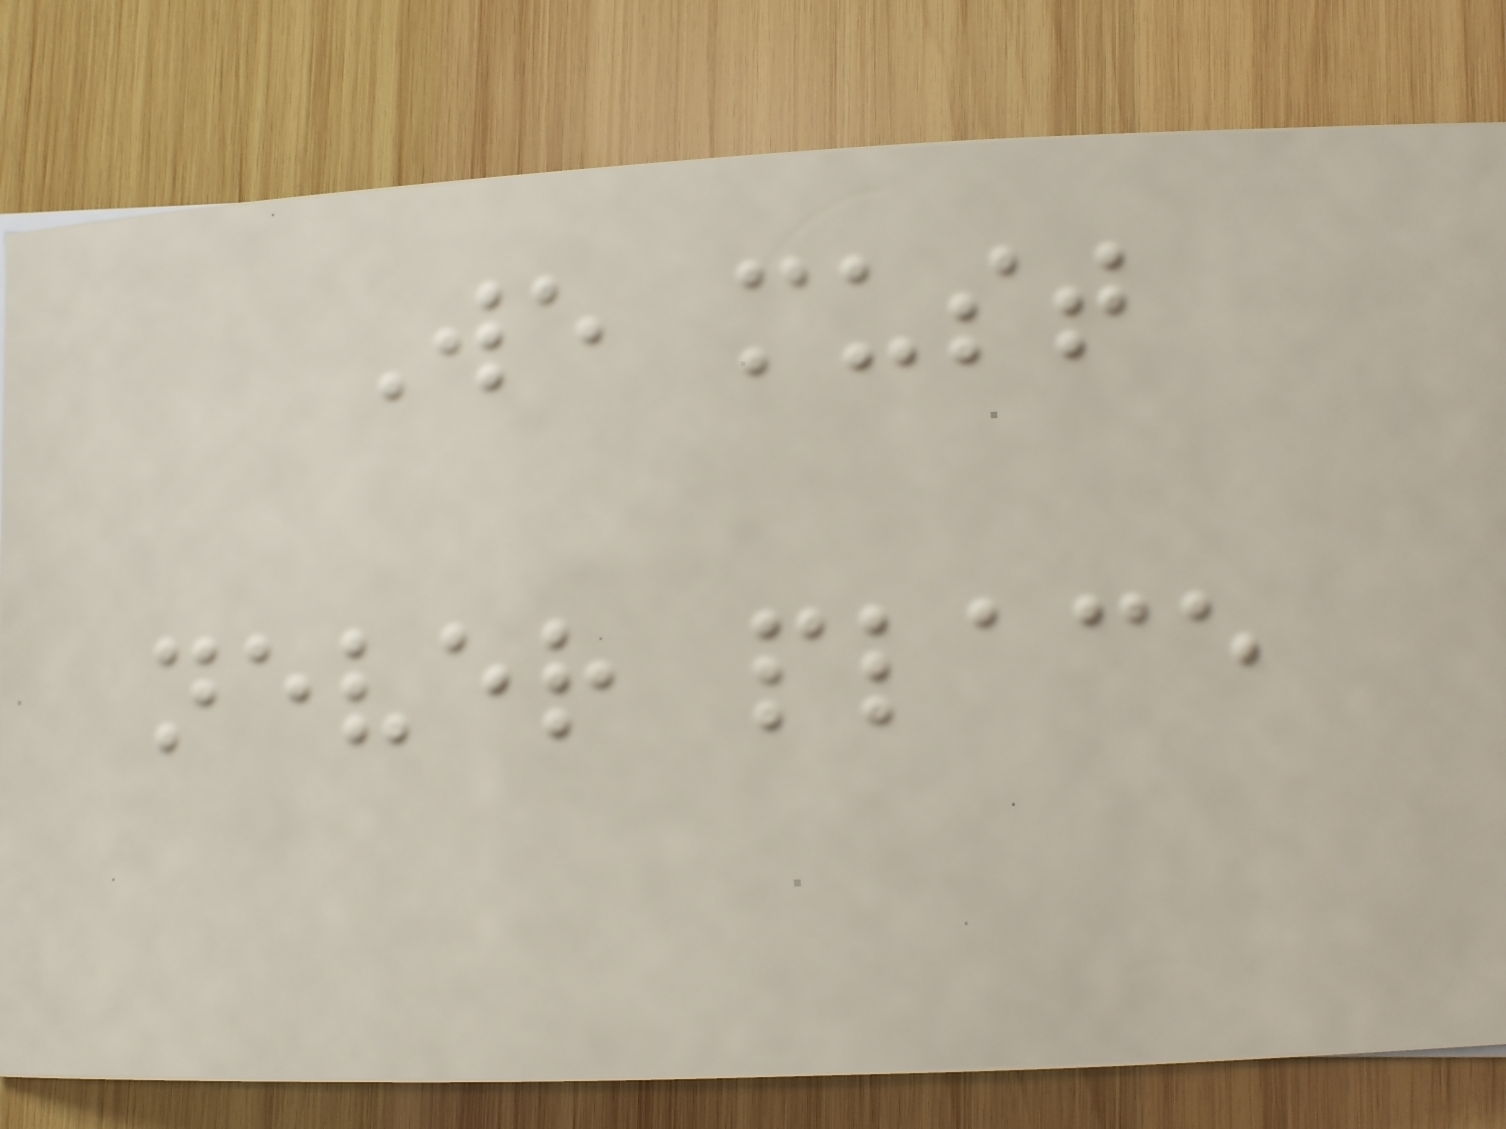We must
never place
